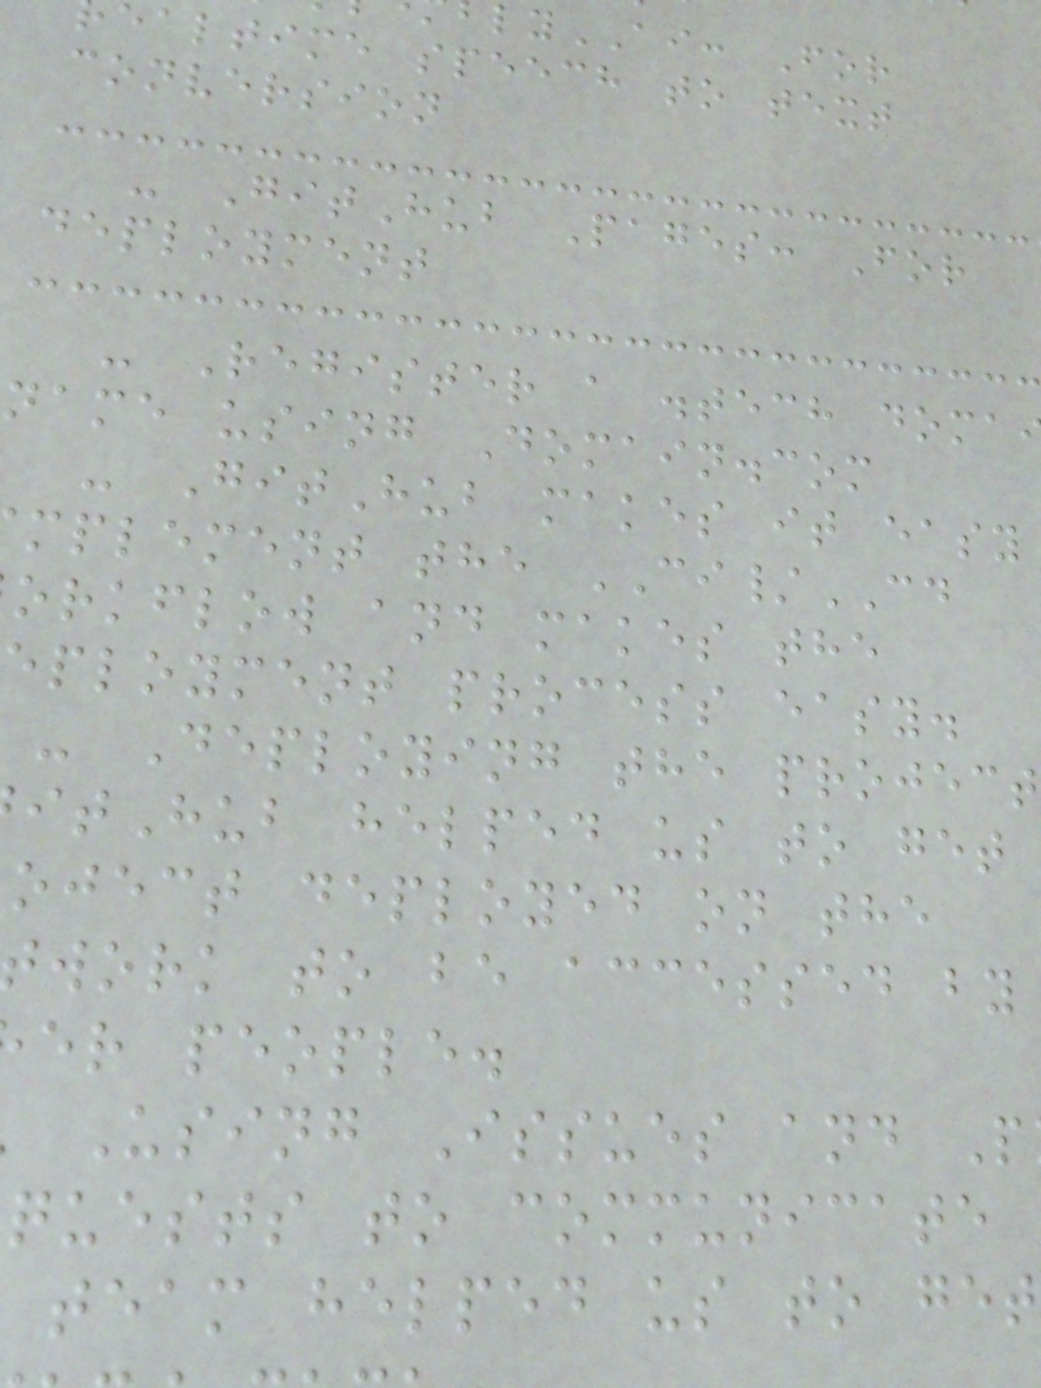lyAI: For
ealtime speech to text
conversion
- GitHub Pages: For
deployment
- Register a .tech doma
name using Domain.com
- GitHub makes it easy
mplement the CI/CD
orkflow and makes the
eployment process easy.
- Deploying the project
itHub helped us to get
oject deployed on the
work to be accessed by
er people.
Using Issues and P
quests to communicate
team helped us to get
